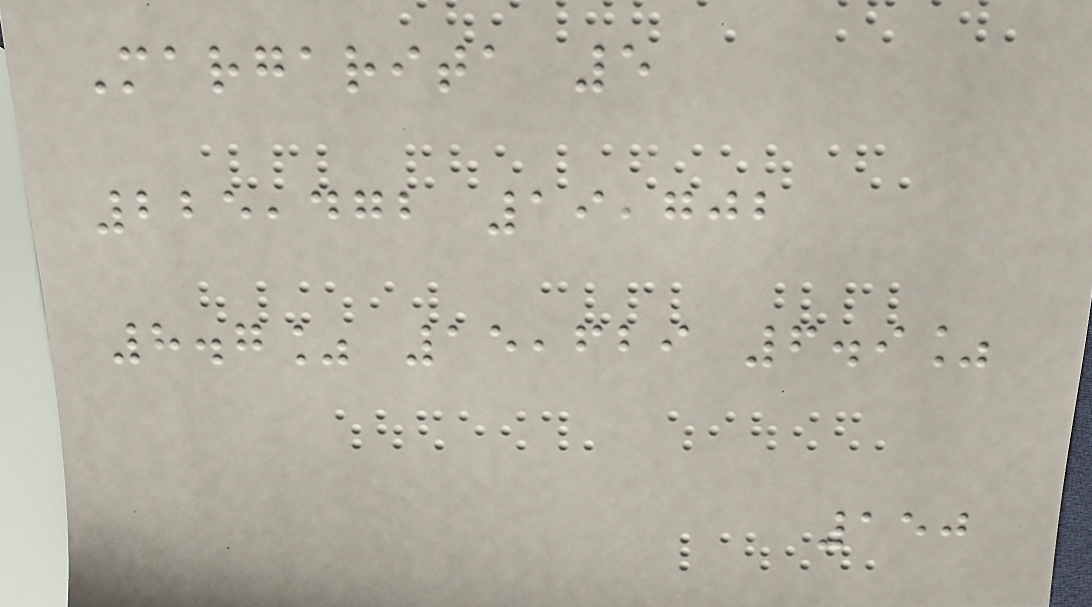Margarita 5
225,472 19,702
8.7% 15,629 6.9%
150
